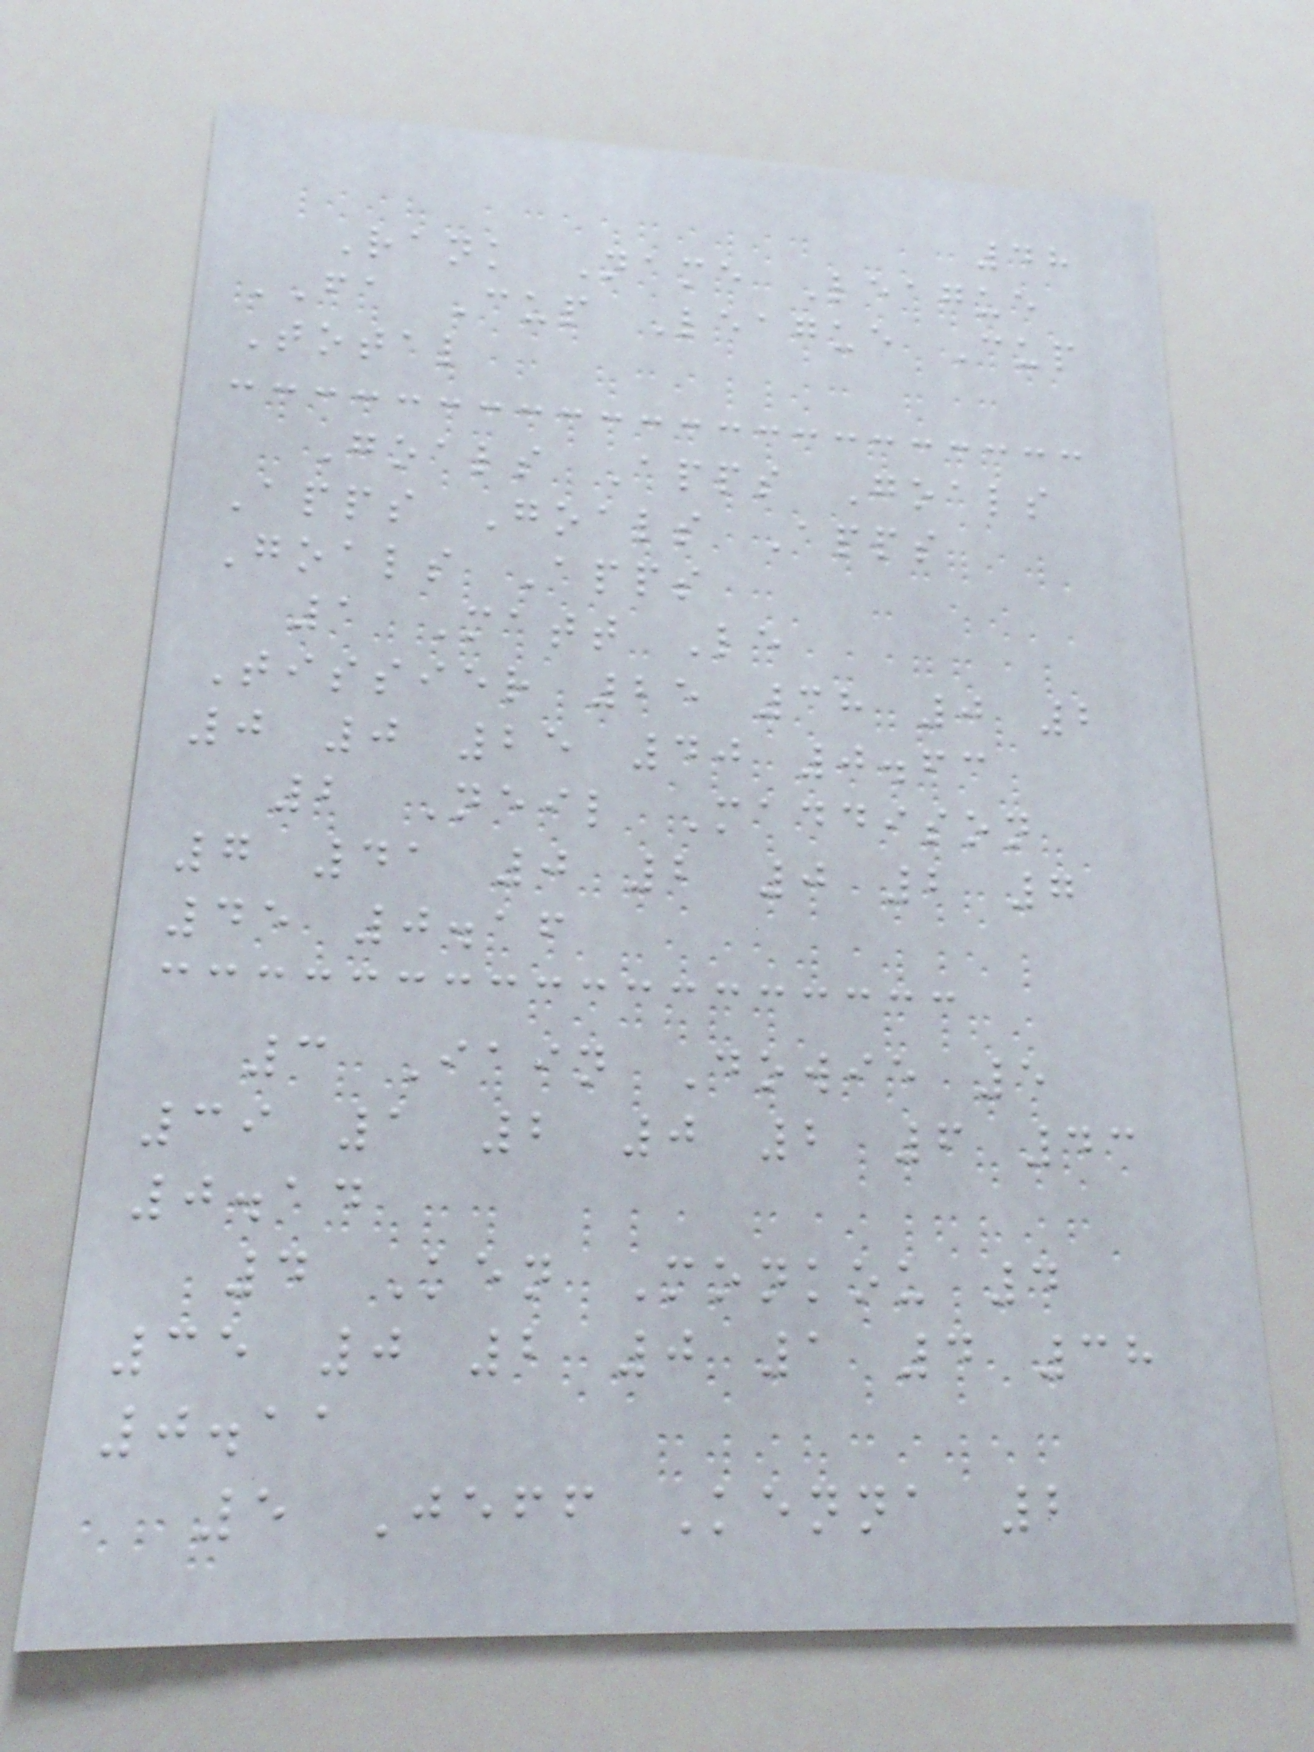48
Rank Name League
FA Cup League Cup
Total
Goals Apps Goals
Apps Goals Apps
Goals Apps
1 Matt Le
Tissier 25 38 0 2
0 0 25 40 0.63
2 Neil Maddison
7 41 0 2 0 2 7
45 0.16
3 Iain Dowie 5
39 1 2 0 2 6 43
0.14
4 Ken Monkou 4
35 0 2 0 1 4 38
0.11
5 Jeff Kenna 2
